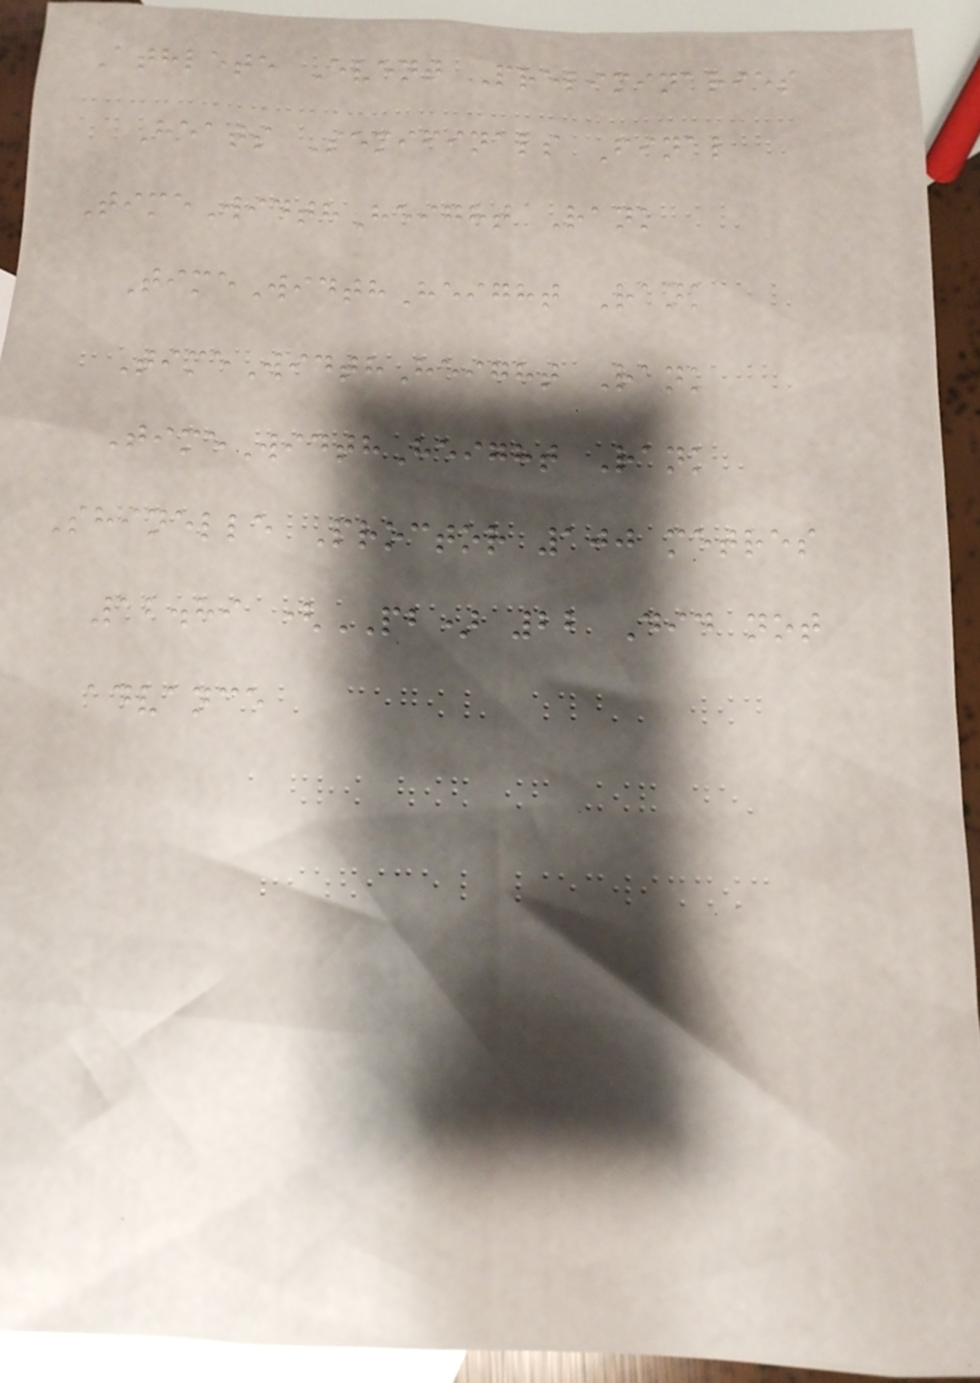Athlete Event Preliminaries
Heats Semifinals Final
TimeWidthHeight Rank
TimeWidthHeight Rank
TimeWidthHeight Rank
TimeWidthHeight Rank
Shinelle Proctor 100 metres
12.89 (PB) 22 Did not
advance
